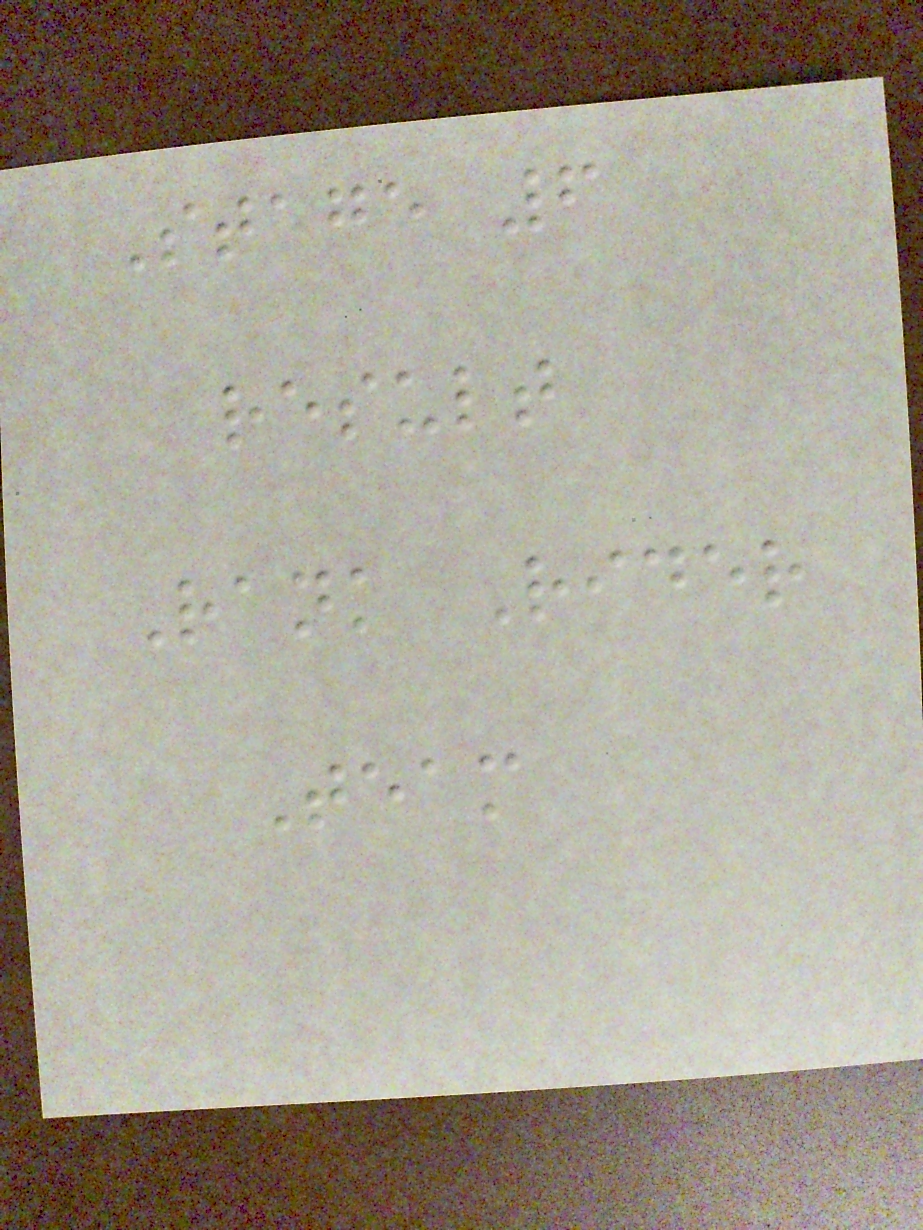Stage 6
result
Rank Rider
Team
